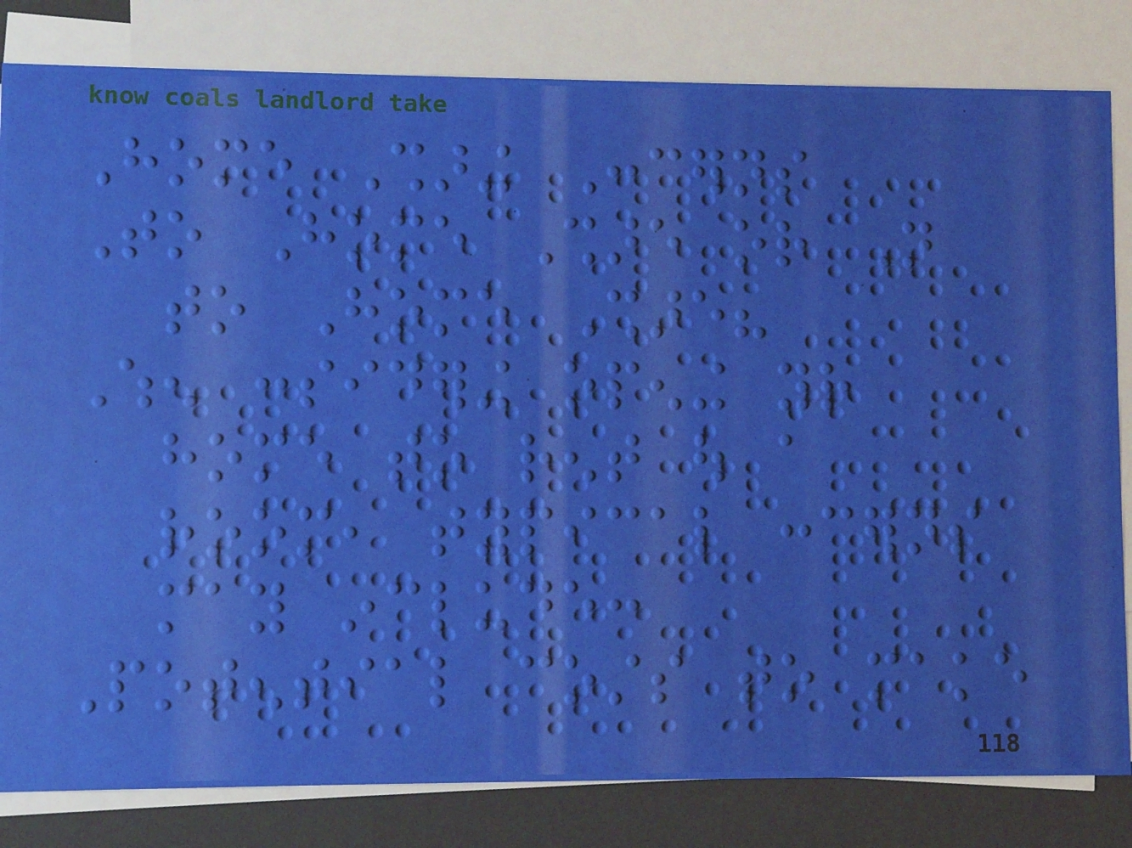Home Sharing Concerns
To Home Share or Not
to Home Share?
When considering opening your
home to rent out a
room, typical concerns
may include:
Potential costs to make
